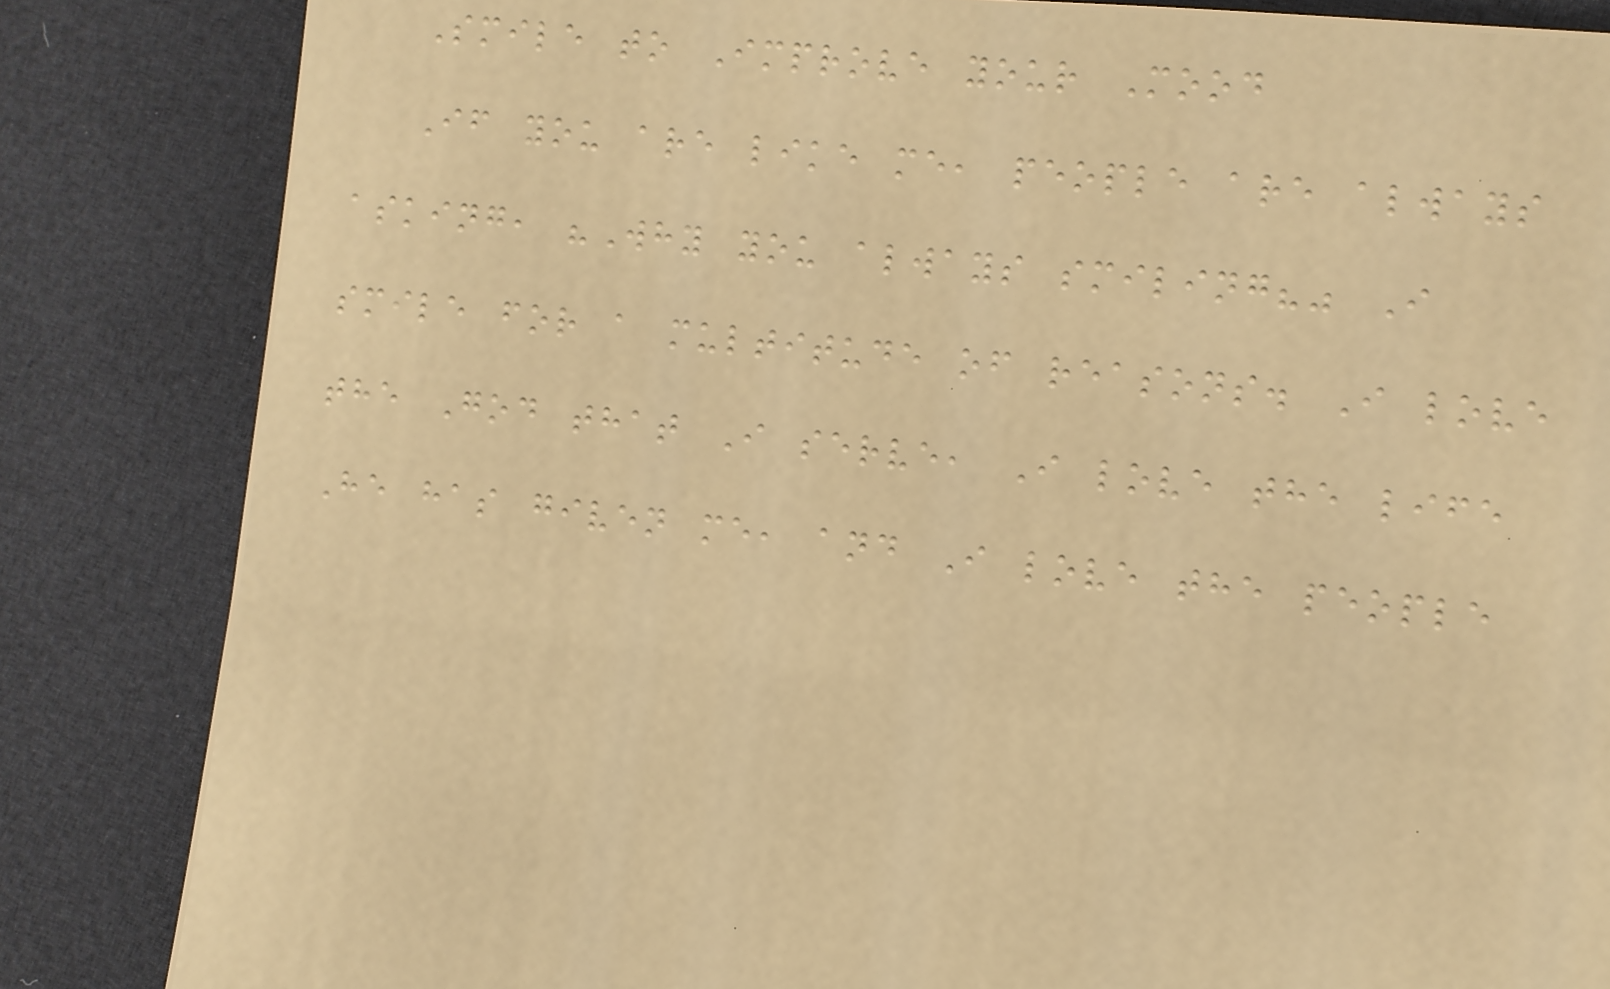Smile to Improve your Mood
If you are like me, people are always
asking, "Why you always smiling?" I
smile for a multitude of reasons. I love
the God that I serve, I love the life
He has given me, and I love the people
